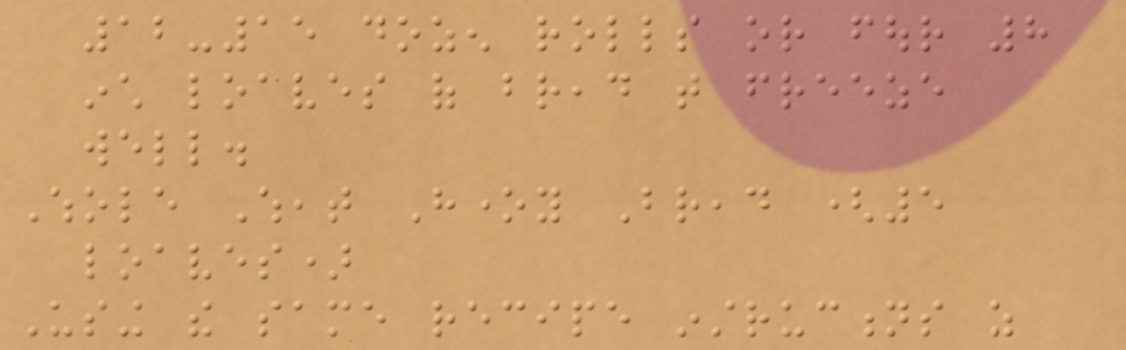12-15 dozen rolls or four 8
inch loaves of bread that freeze
well.
Whole Wheat Honey Bread (5
loaves)
Using the same recipe instructions as
